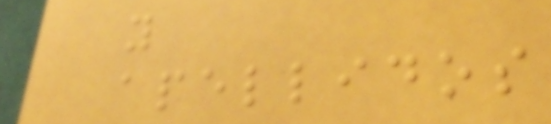y
apellidos
